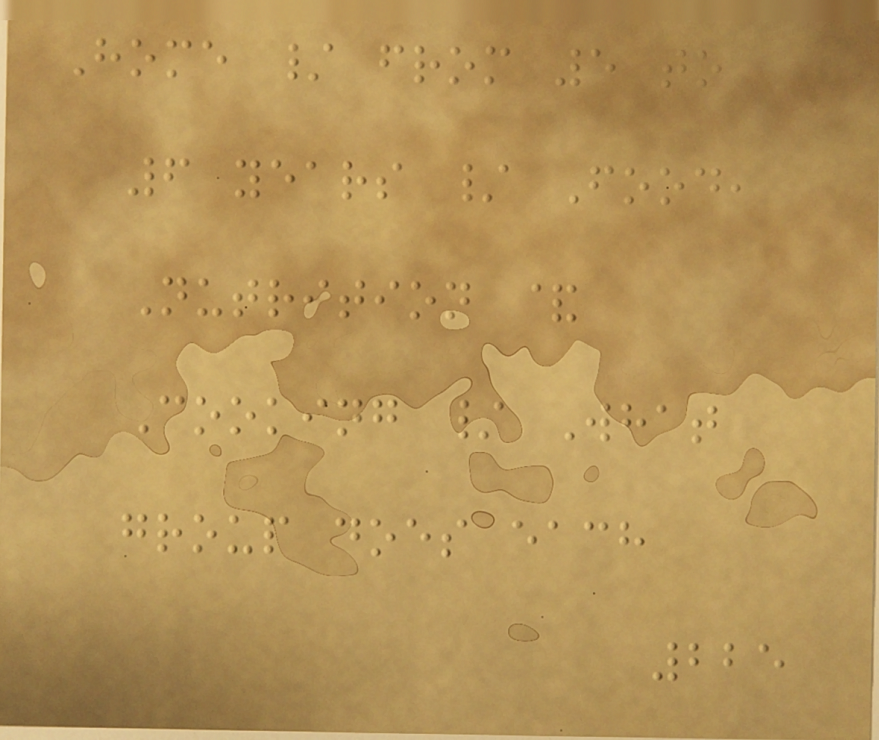Home / from 5 to
6 years / Food,
Nutrition &
Cooking / What
group does each
225
